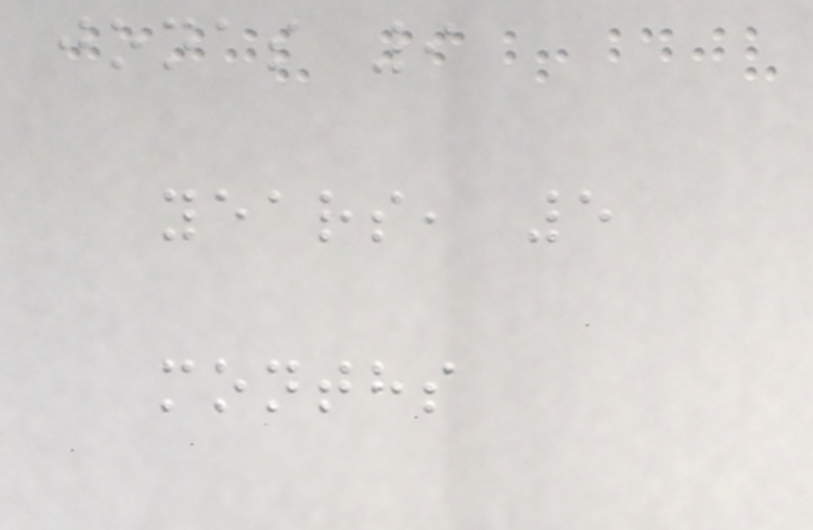jonas 9
years, 5
months
